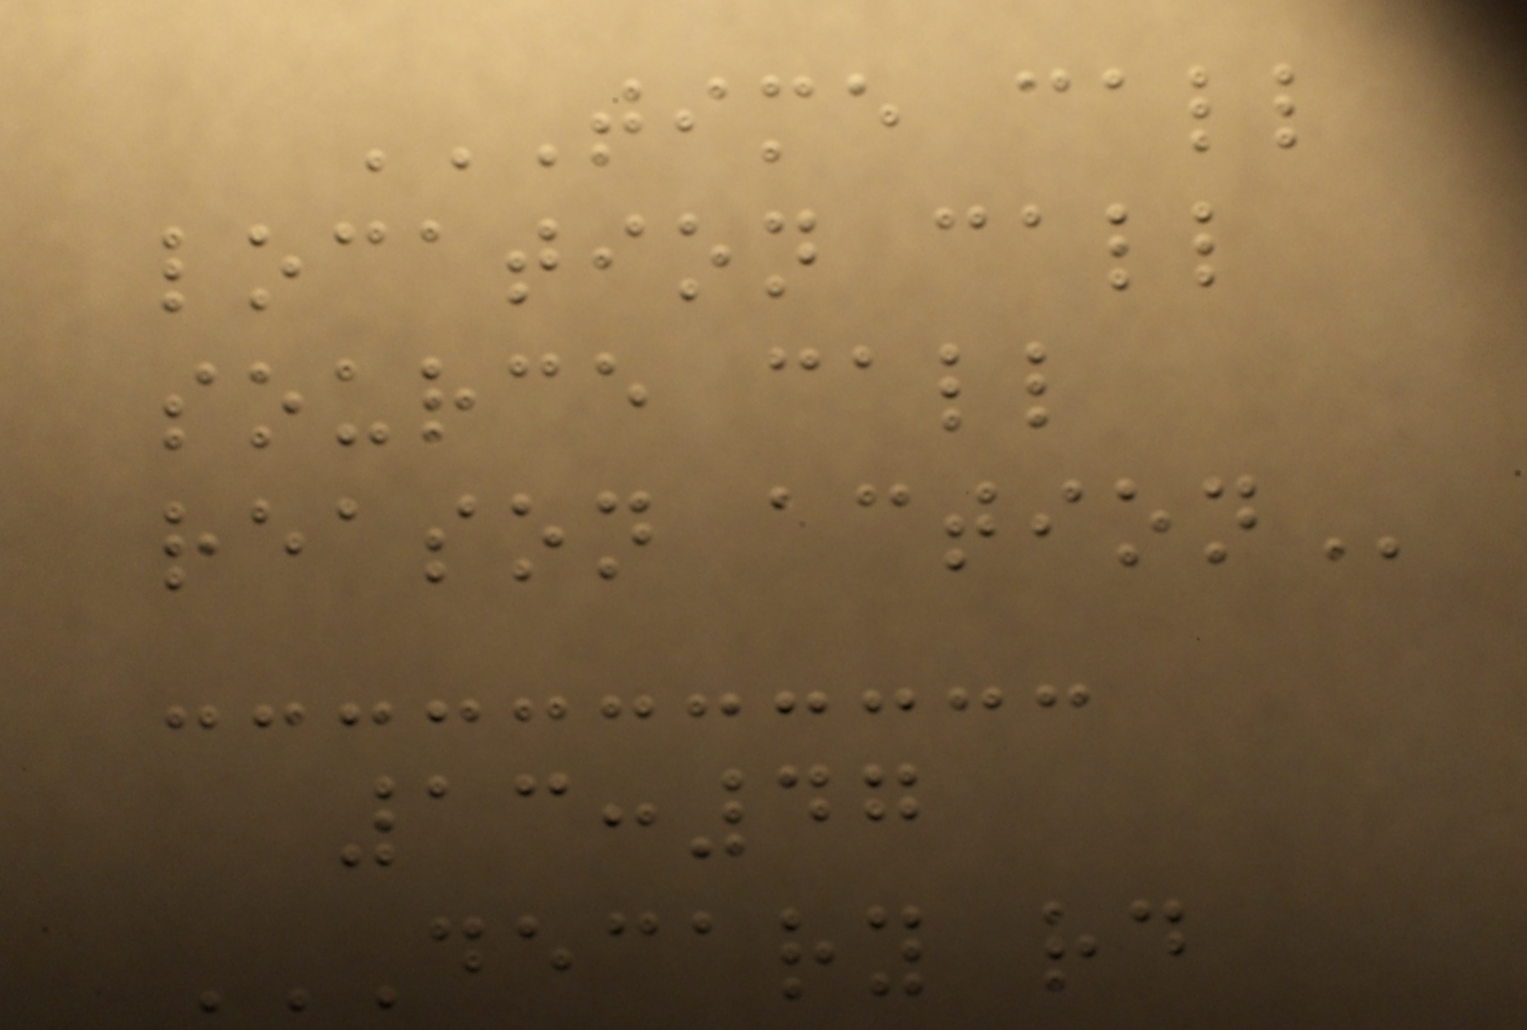TIME CALL
LOCATION CALL
SOURCE CALL
REASON ACTION
13:47
DECARY RD
